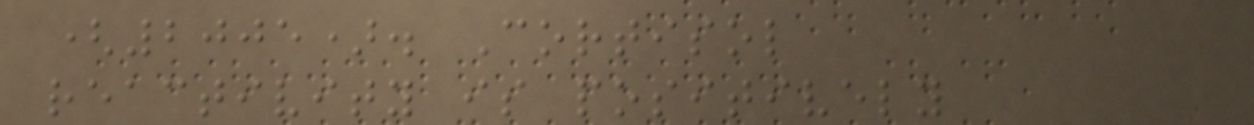(2005). Cortisol
reactivity is positively
